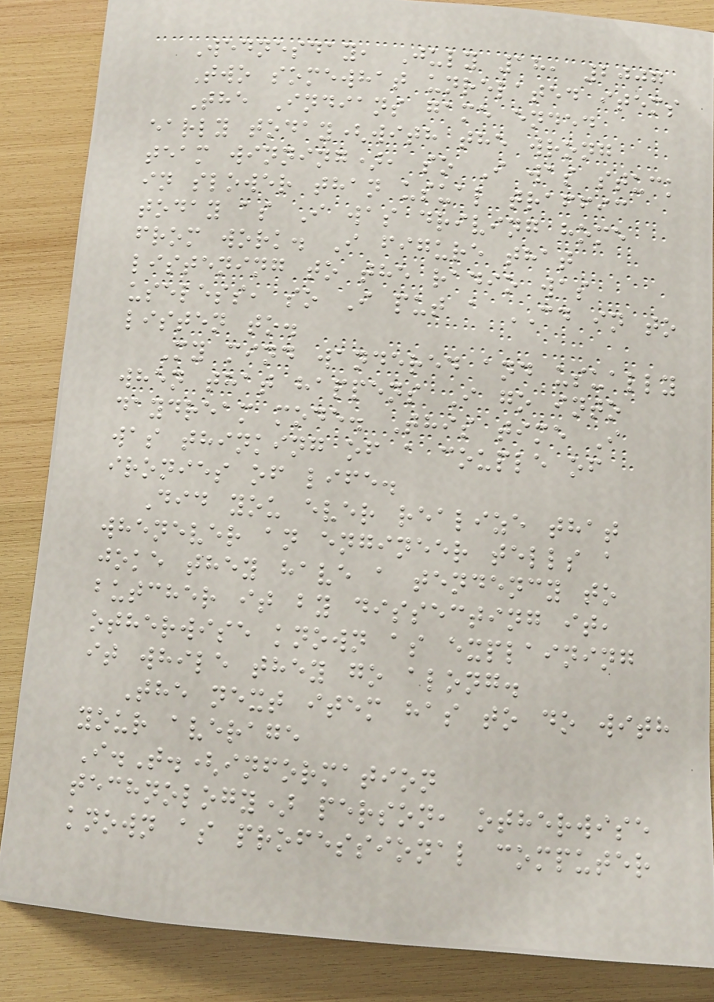Wednesday, July 18, 2007
Two somewhat unrelated items
The Indians game ended
early today(with the wrong
team winning), so I was stuck
in slower than usual traffic
today as I was driving home
from work. I figure that
listening to the radio was
useless, so I put a CD in to
listen to.
My mind wandered and usually
when that happens I go into
daydream mode. This time I
was thinking of a couple of
ironies of life.
Did you ever realize that
whenever an engineer tells a
joke they have a tendency to
butcher it by dissecting it,
otherwise known as explaining
it while they go along.
The next item has to do with
your average
I.T.(information
technology) person, otherwise
known as professional computer
